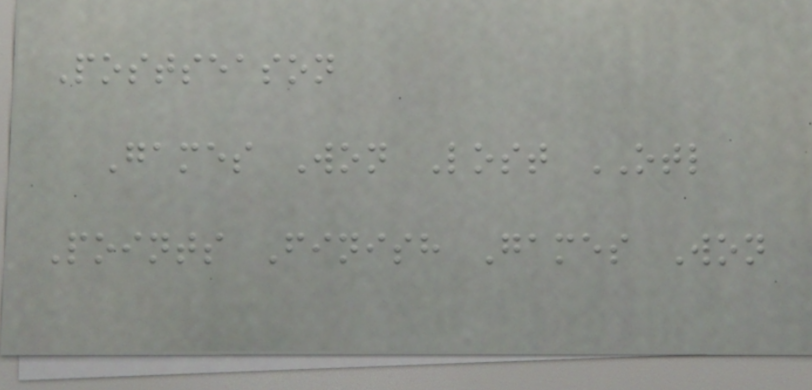Postseason
Games Won Lost OTL
Points Finish Games Won
